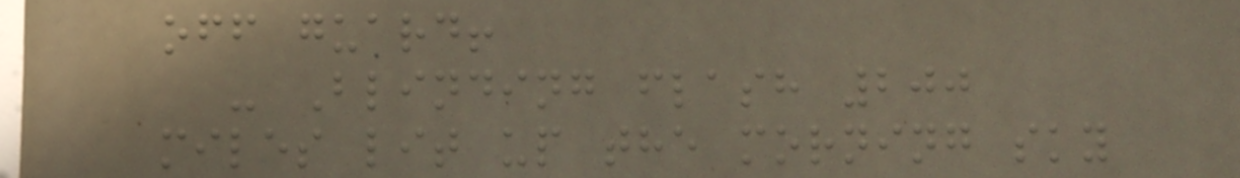off guard!
- Blinding flash 200
miles lit up the morning sky
